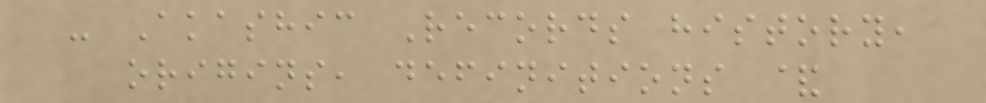- Akashic Records history,
origins, definitions &
